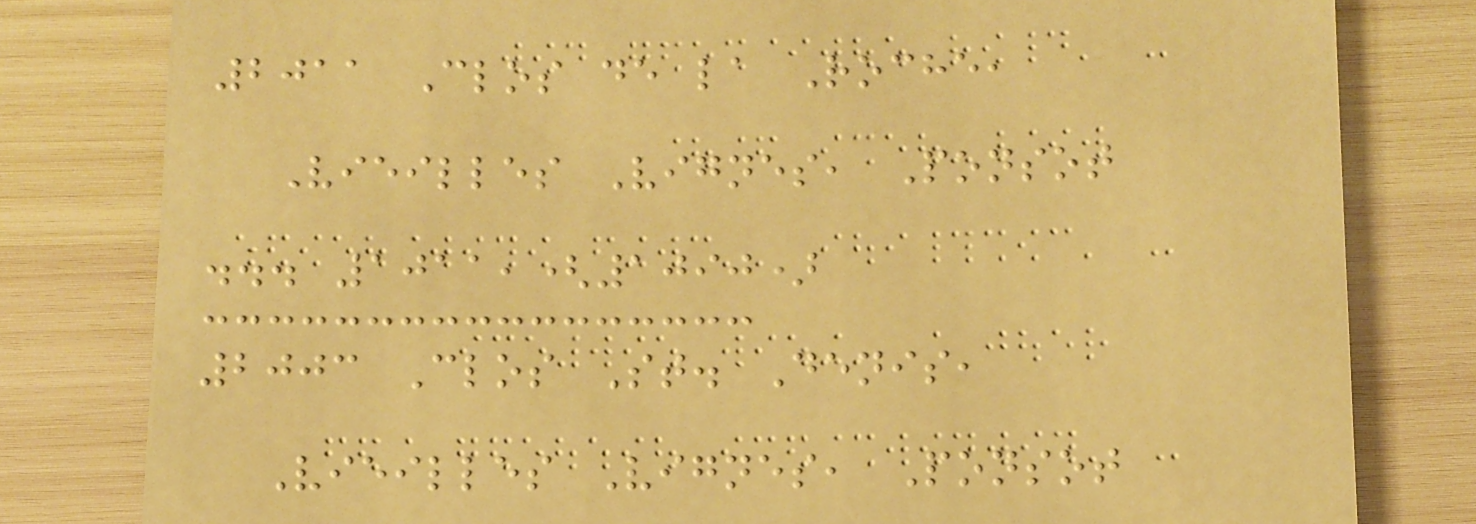2011 Clos de la Roche,
Vieilles Vignes, Ponsot
... 1011,(1090)
2003 Clos St. Denis,
Vieilles Vignes, Ponsot
